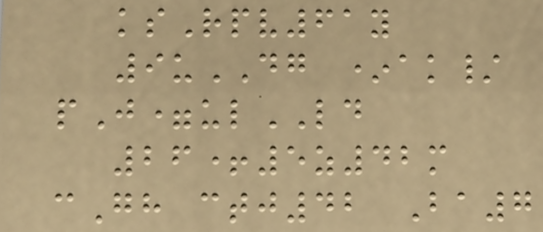ksRpv61y
9uDG *ak/
pJ=ulLD
26+5z42m
cGh ctj42 Ba7
